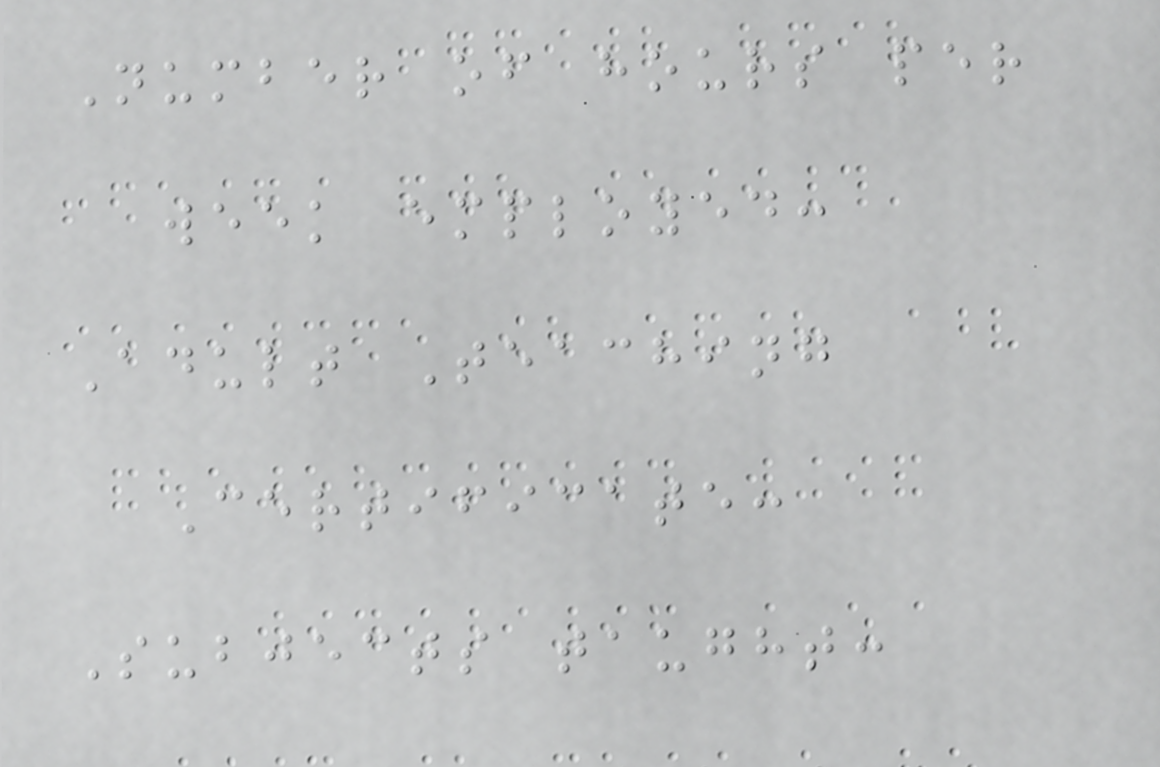Number of hours per
week employed:
Adult Teaching
Certificate:
Subjects taught:
